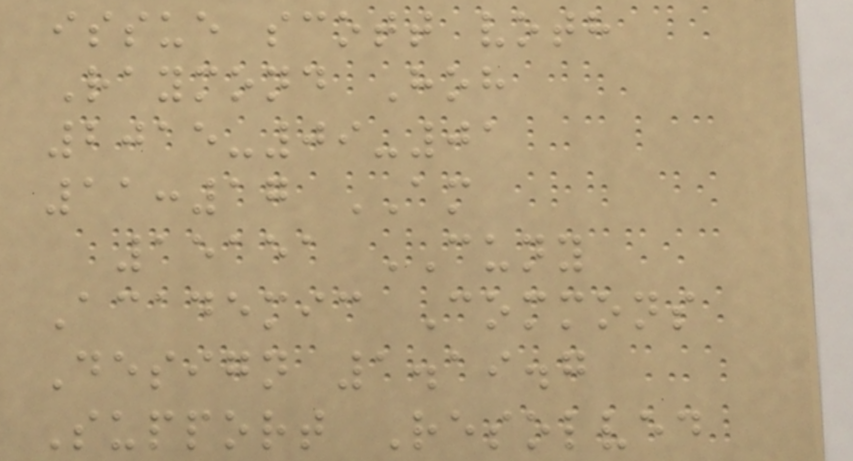issue scott voth
Raymond Hoh
2015-09-01
11:17 AM
15151 CUNY
Academic Commons
Design 1.19.7
Support Resolved
